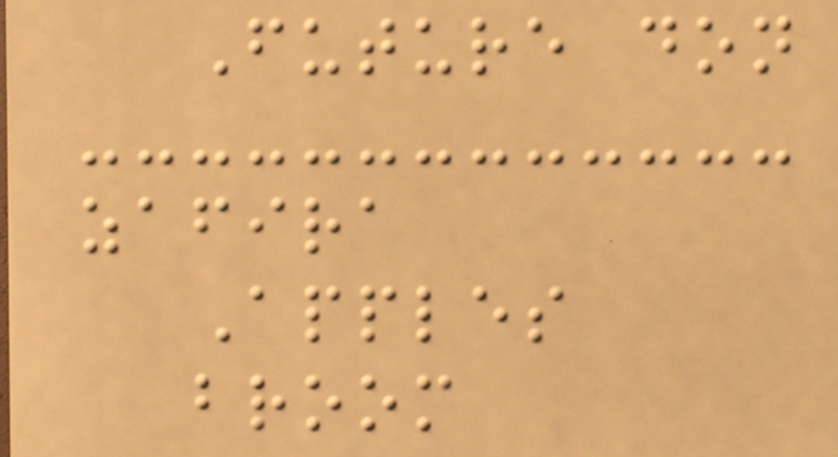Future don
zafira
Apples
broom
